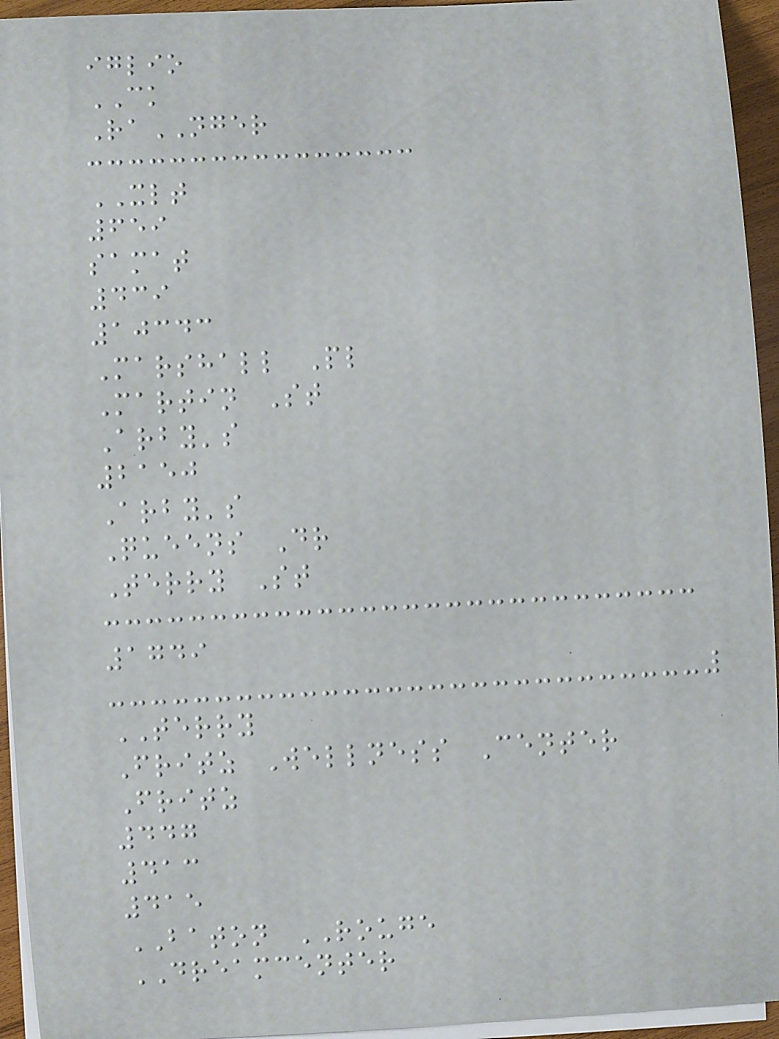iglio
CK
RaNGER
XLT
659
samat
439
10343
Marshall Pl
Martin St
Arby's
2150
Arby's
Queens Dr
Terry St
1749
TERRY
Fritz Wellness Center
Fritz
447
413
415
BATON ROUGE
DREAMCENTER
